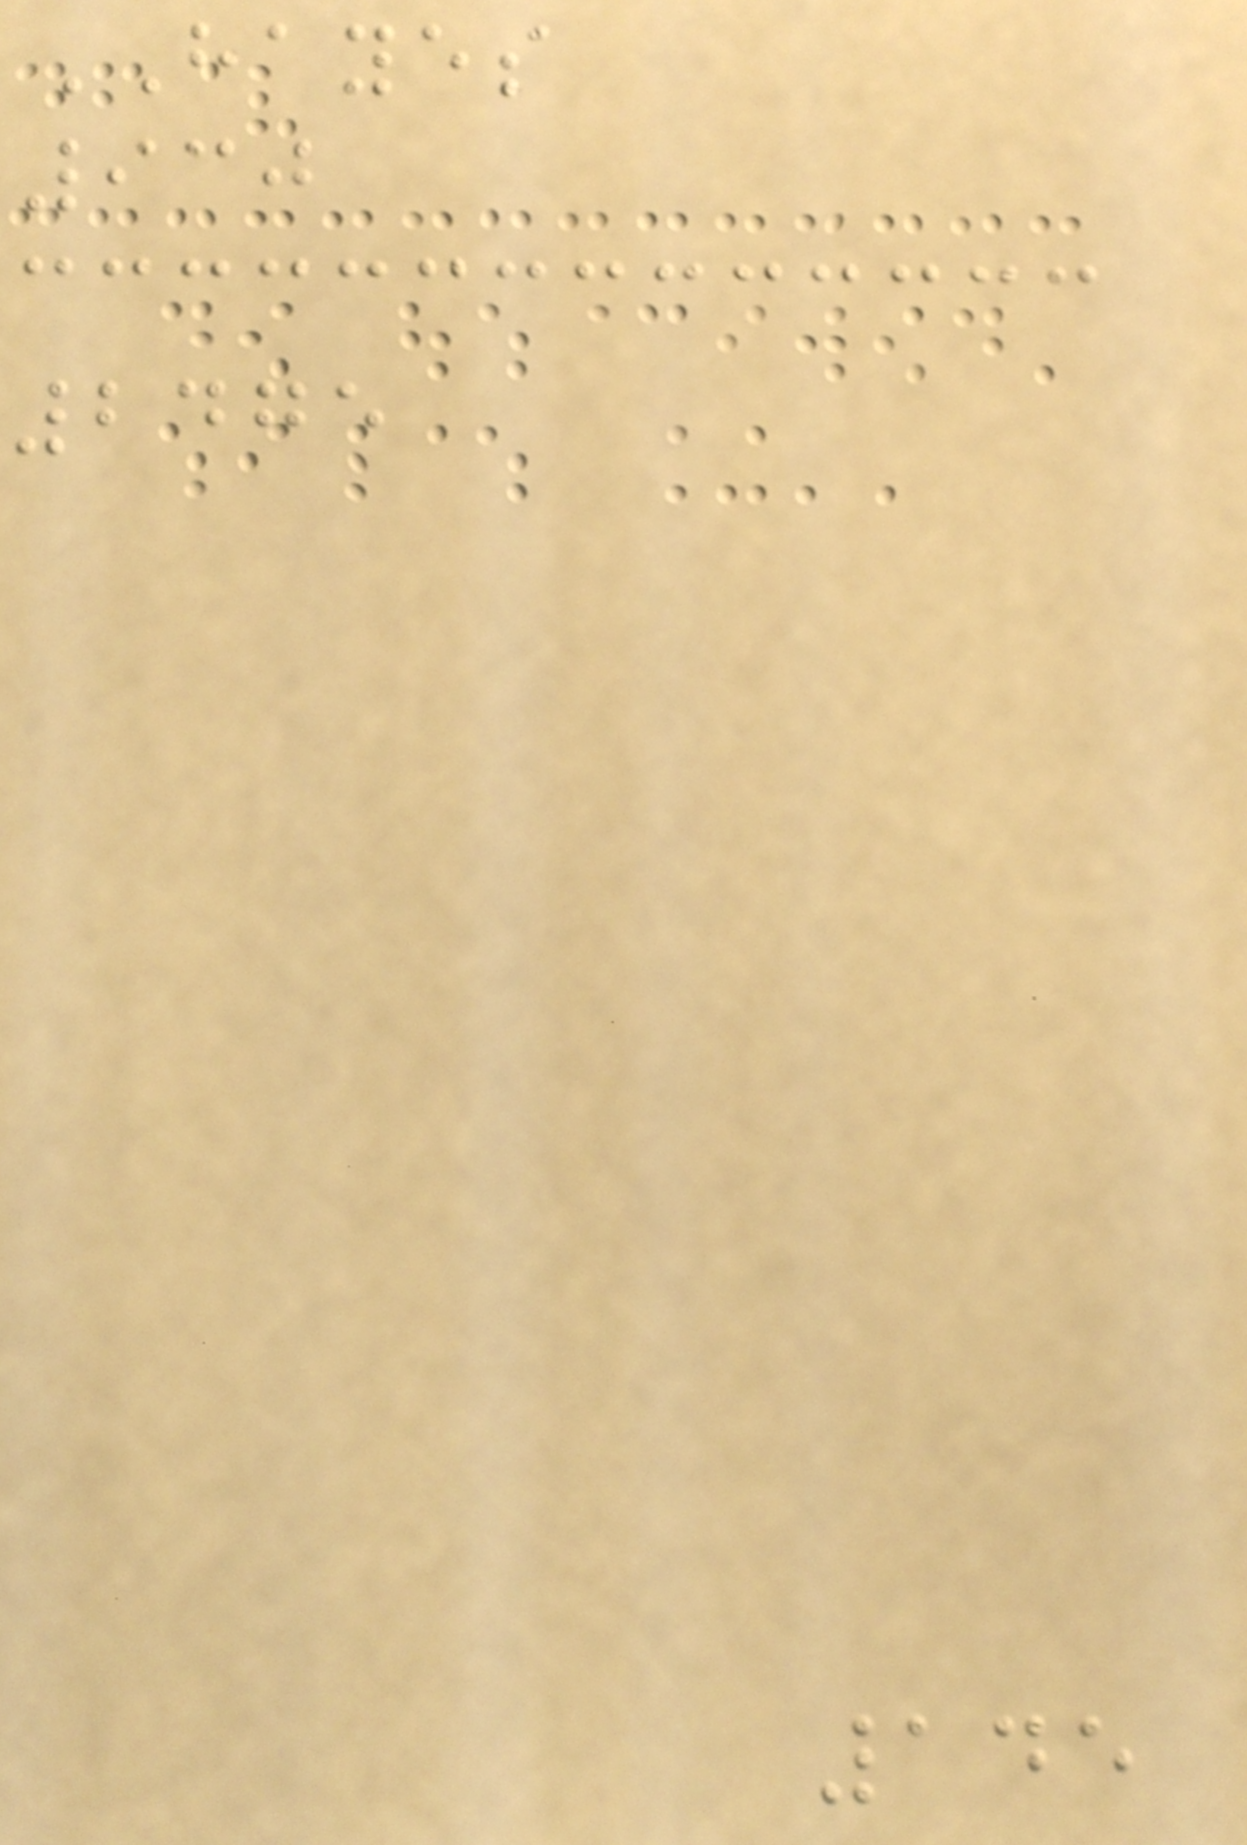HAYES
930
2475
145
